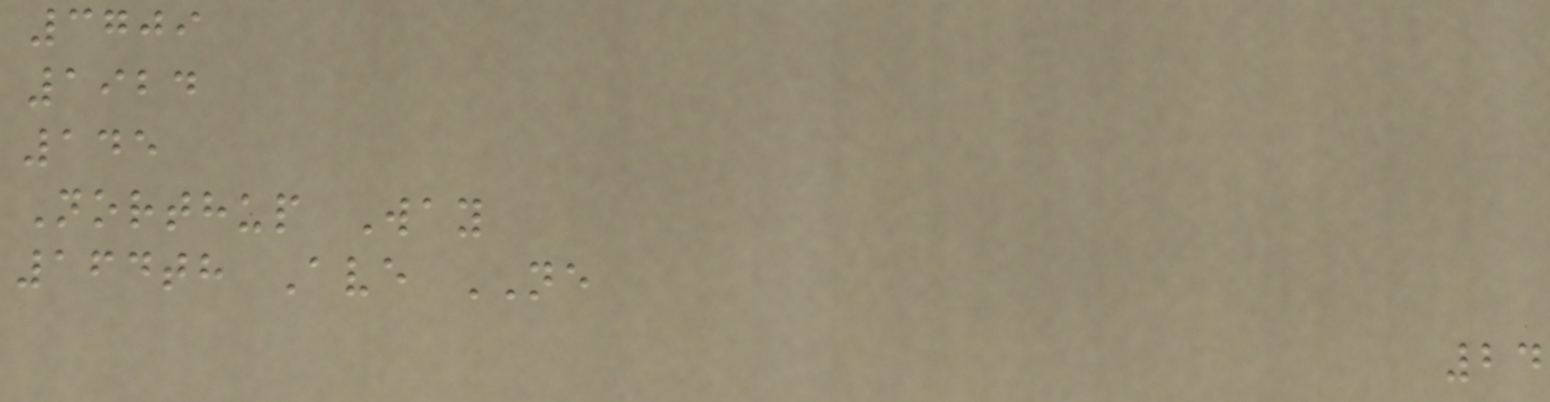3709
1924
145
Northup Way
164th Ave NE
24
